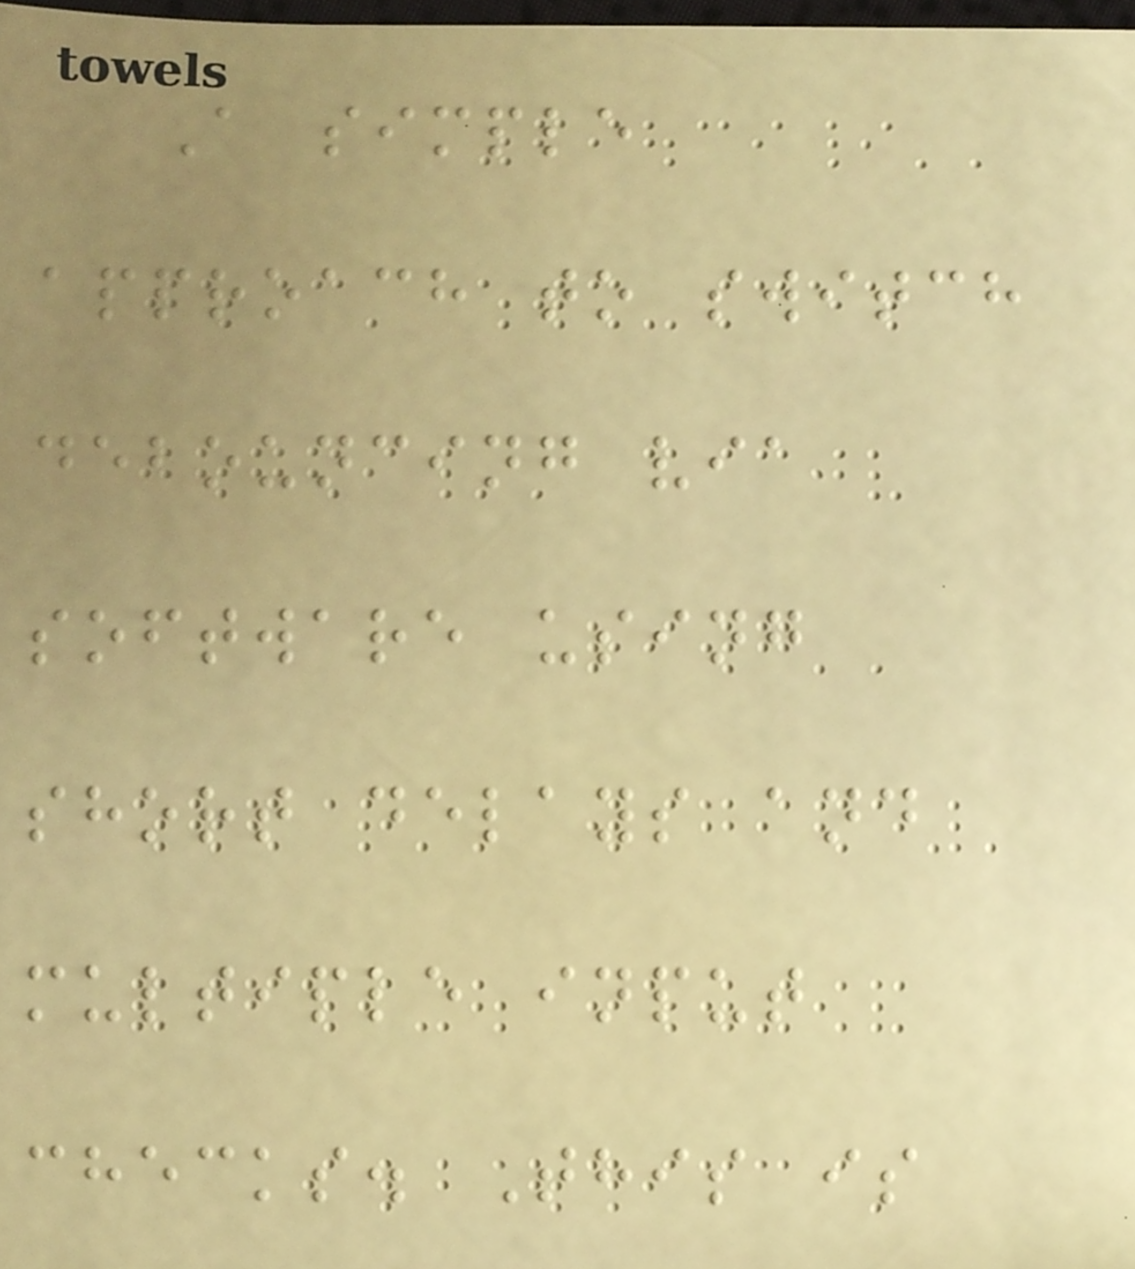A simple
approach to switch
debouncing via
software using
short delays and
multiple input
checks. This is
